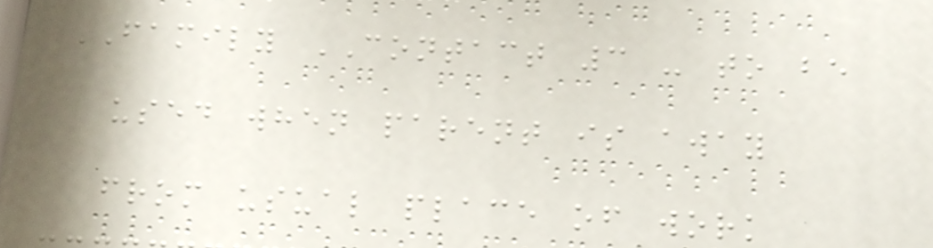FAMILY CONTACT 3 - to be
used when parent is away
from usual place of work
